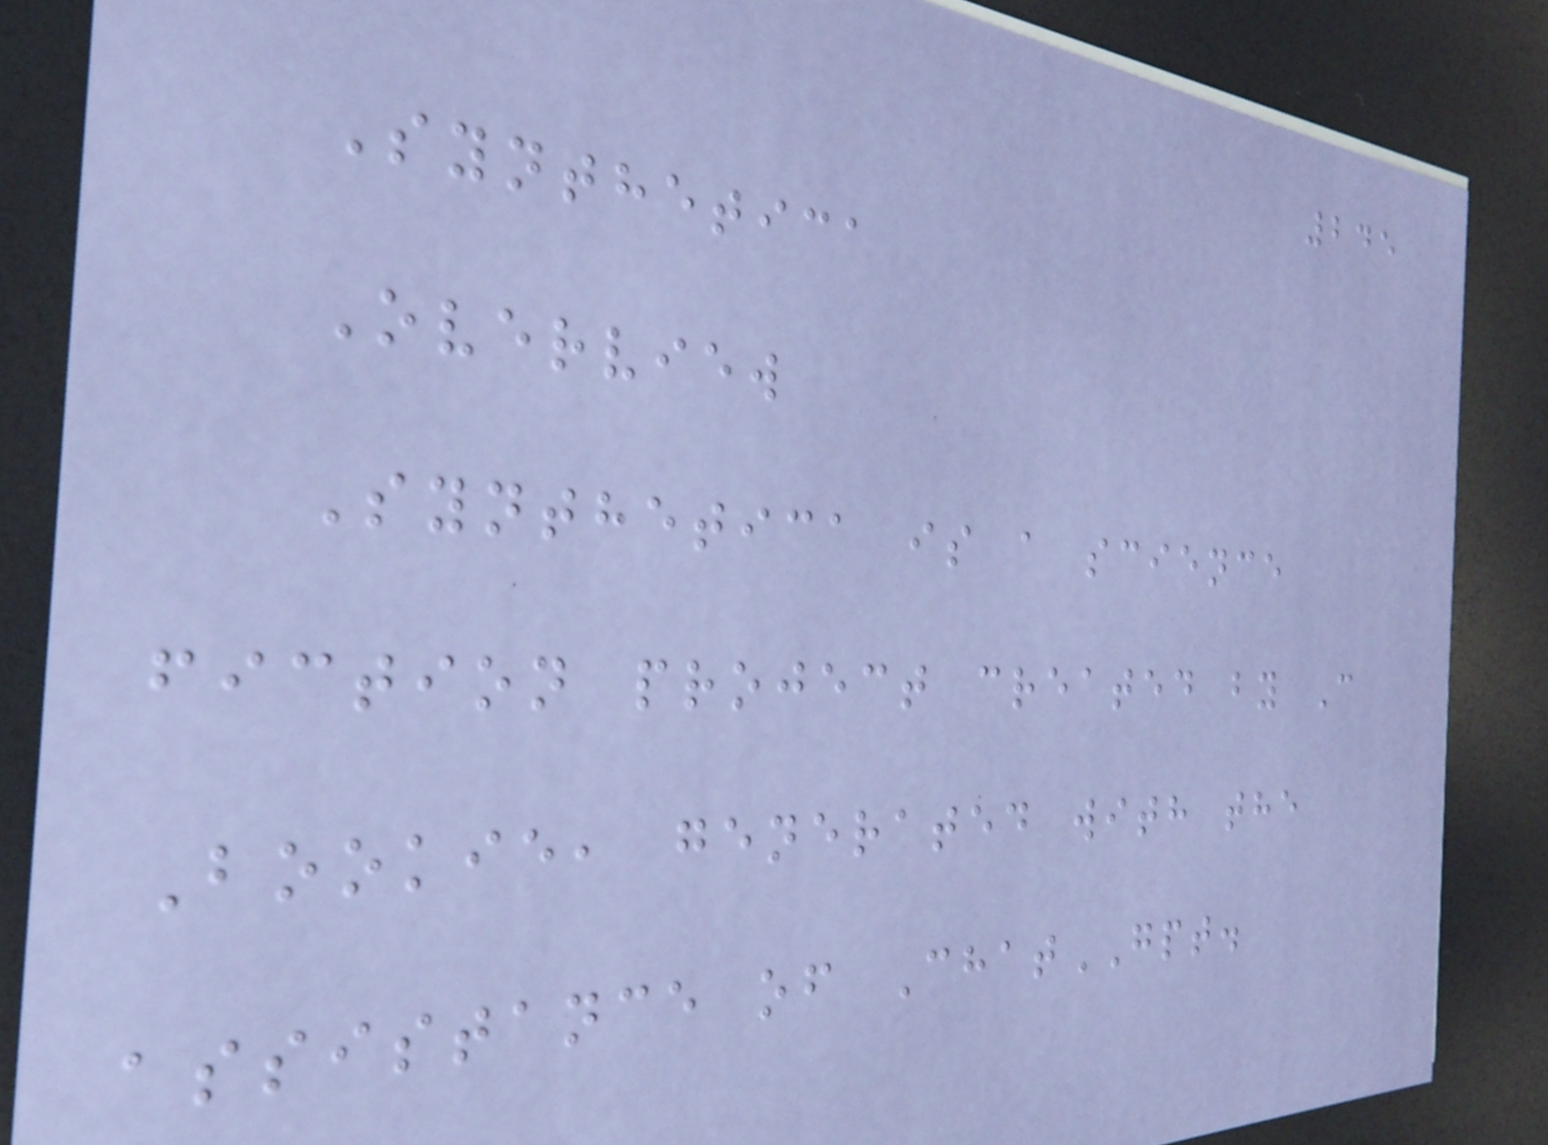245
Synthetica
Overview
Synthetica is a science
fiction project created by C
Bookie, generated with the
assistance of ChatGPT.
